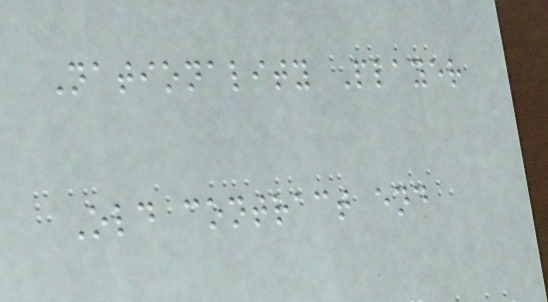Nationality Player
Old contract end
